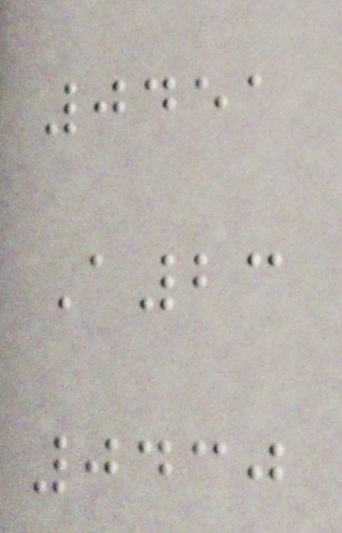0451
A23
0430
